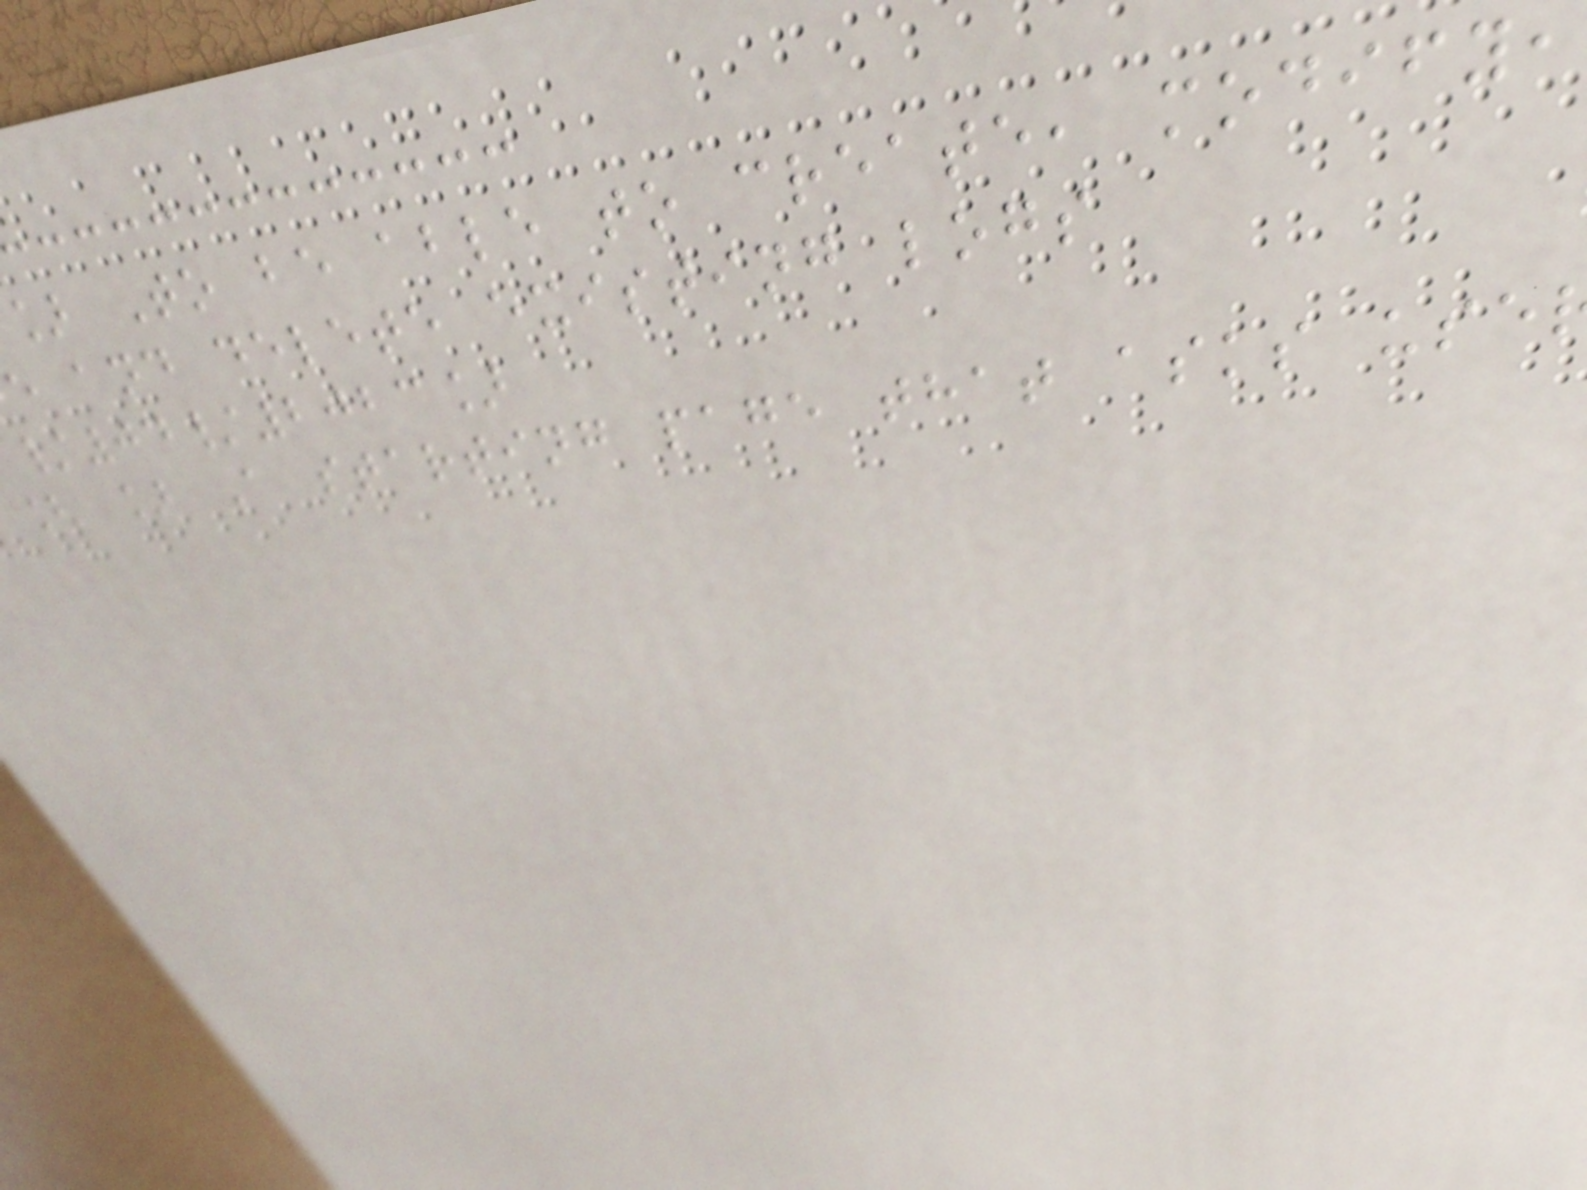To be able to create, modify,
e and delete existing logs
/04/2023]
[ ] A starting page that asks use
